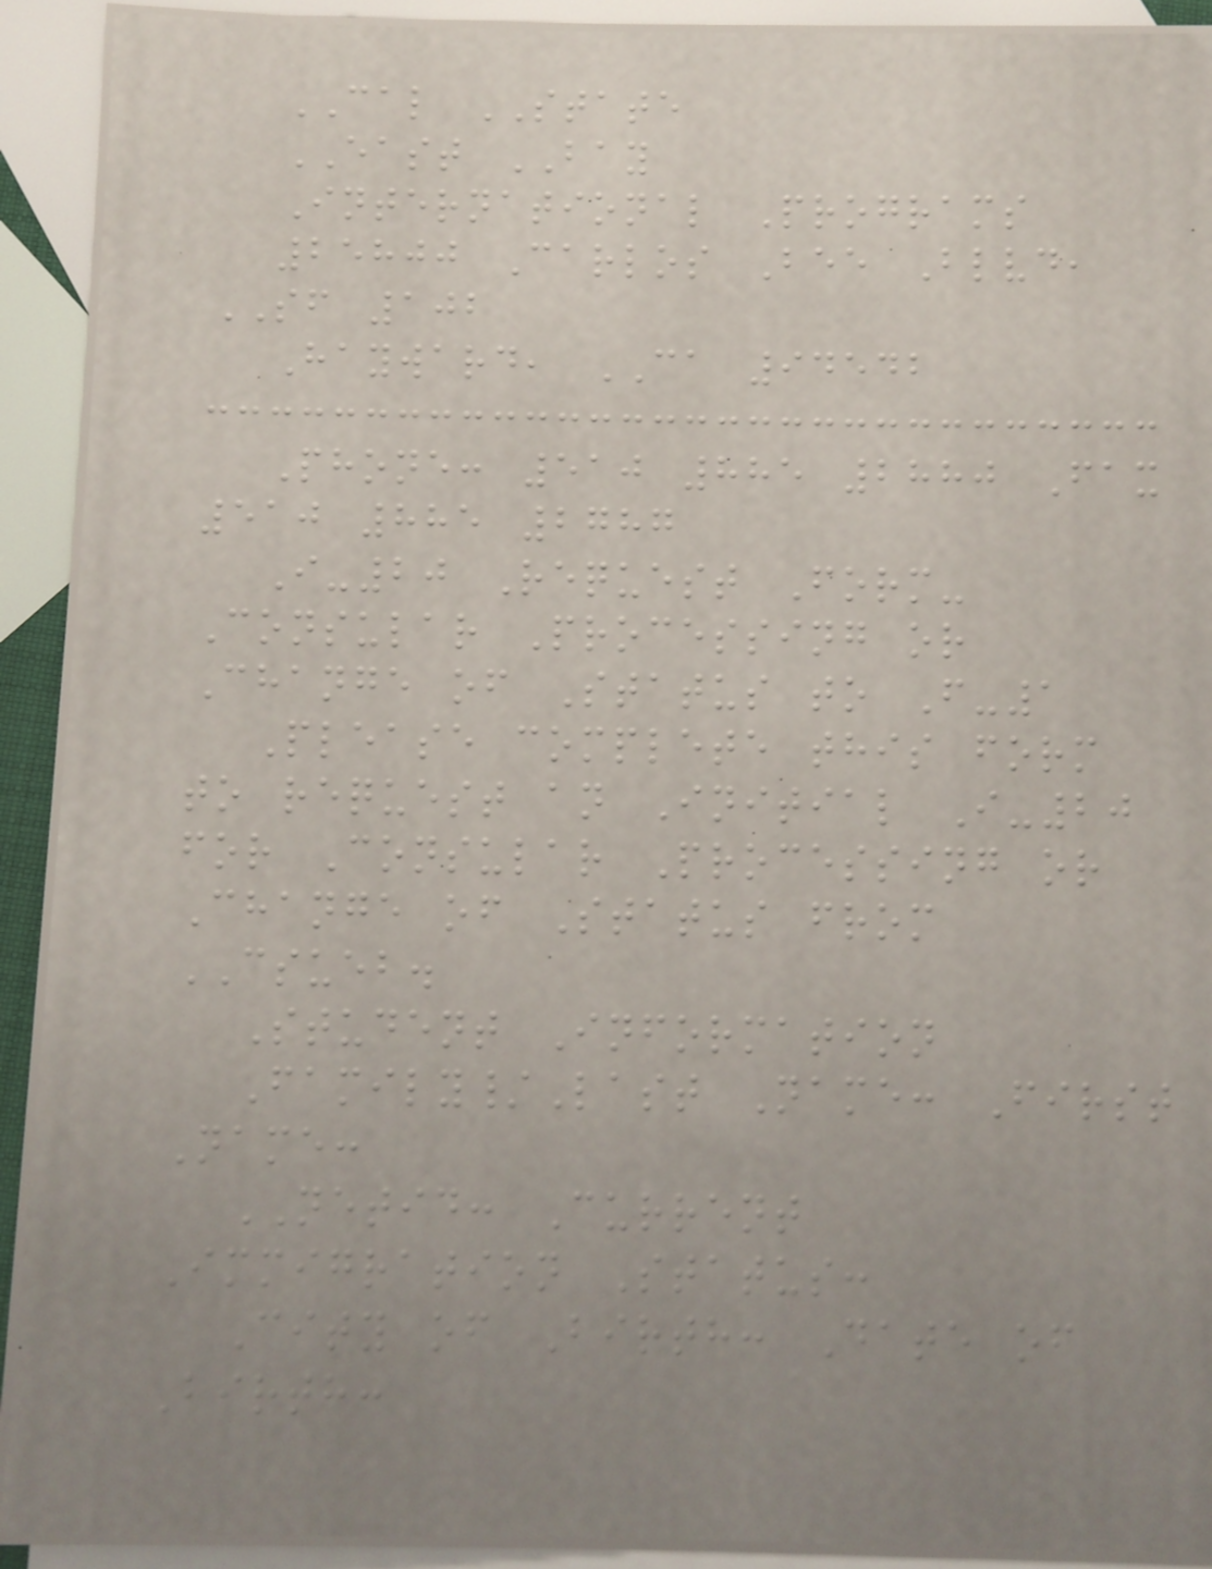CAL STATE
EAST BAY
International Programs
25800 Carlos Bee Blvd,
SF 102
Hayward, CA 94542
Phone: 510 885 2880 Fax
510 885 2787
I-20 Request Form-
Consular Processing or
Change of Status to F-1
Please complete this form
to request an Initial I-20
for Consular Processing or
Change of Status from
CSUEB.
Student Information
Family/Last Name: First
Name:
NETID: Current
Immigration Status:
City of Birth: Date of
Birth:
